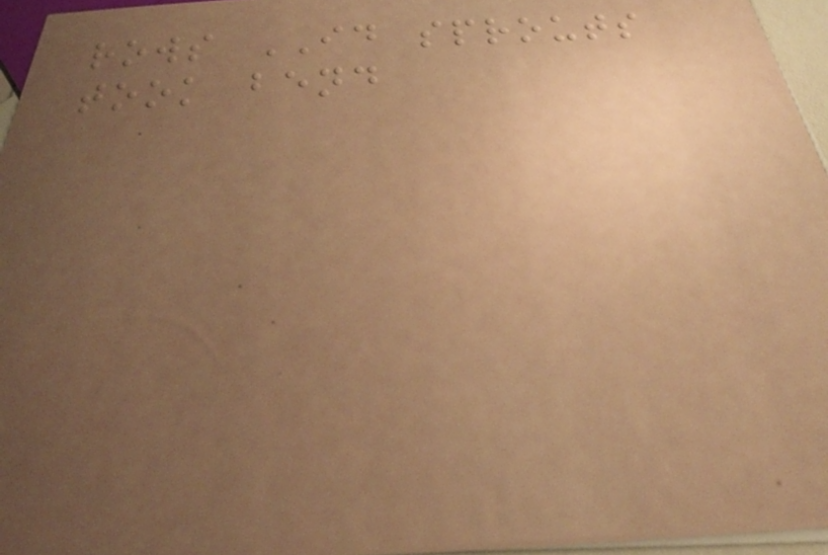rows ID sprouts
took bend
